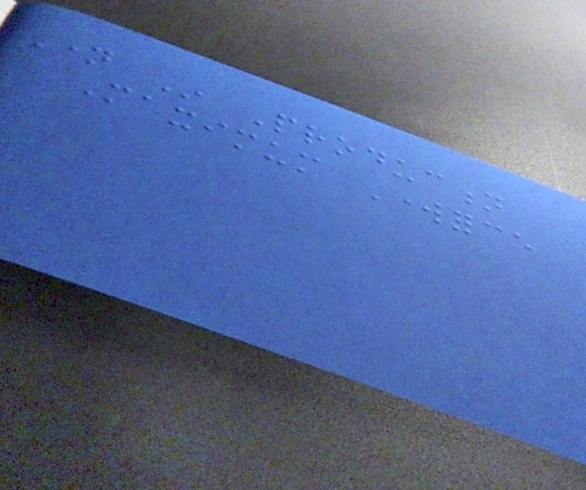Name In Production
Maximum Workforce
